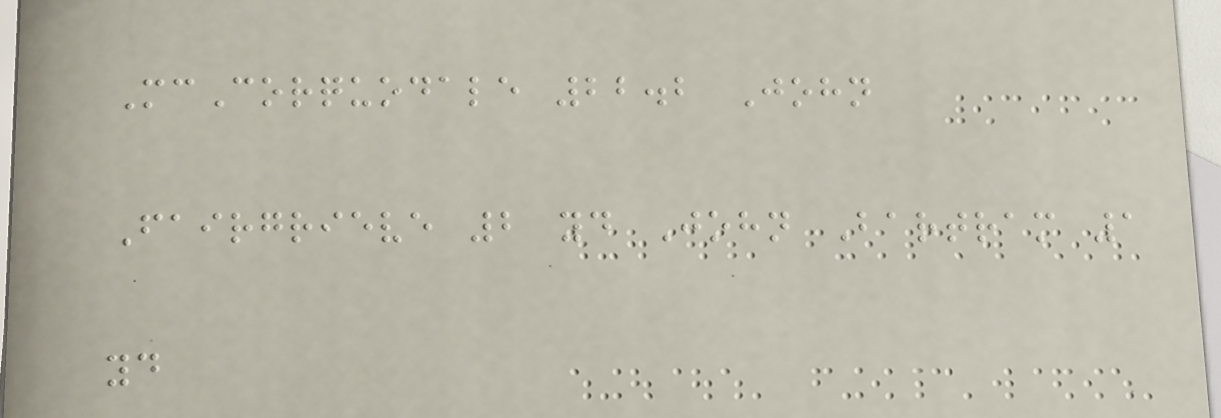McCorquodale 22.2 John
Fairgrieve 2 yd John Bartram 1
yd
